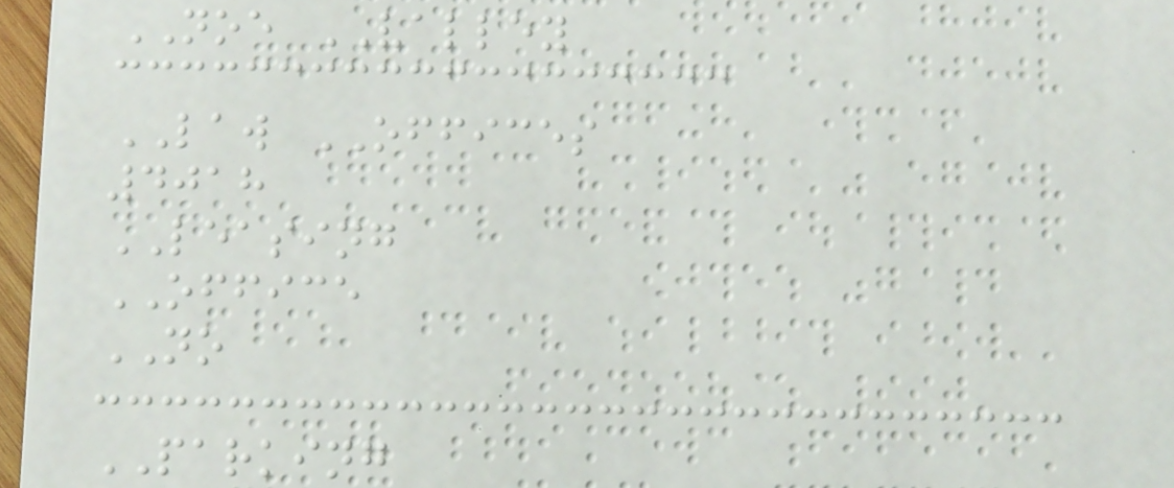NOE VALLEY
LAW OFFICES
4018
LEASING
OFFICE
NO
PARKING
